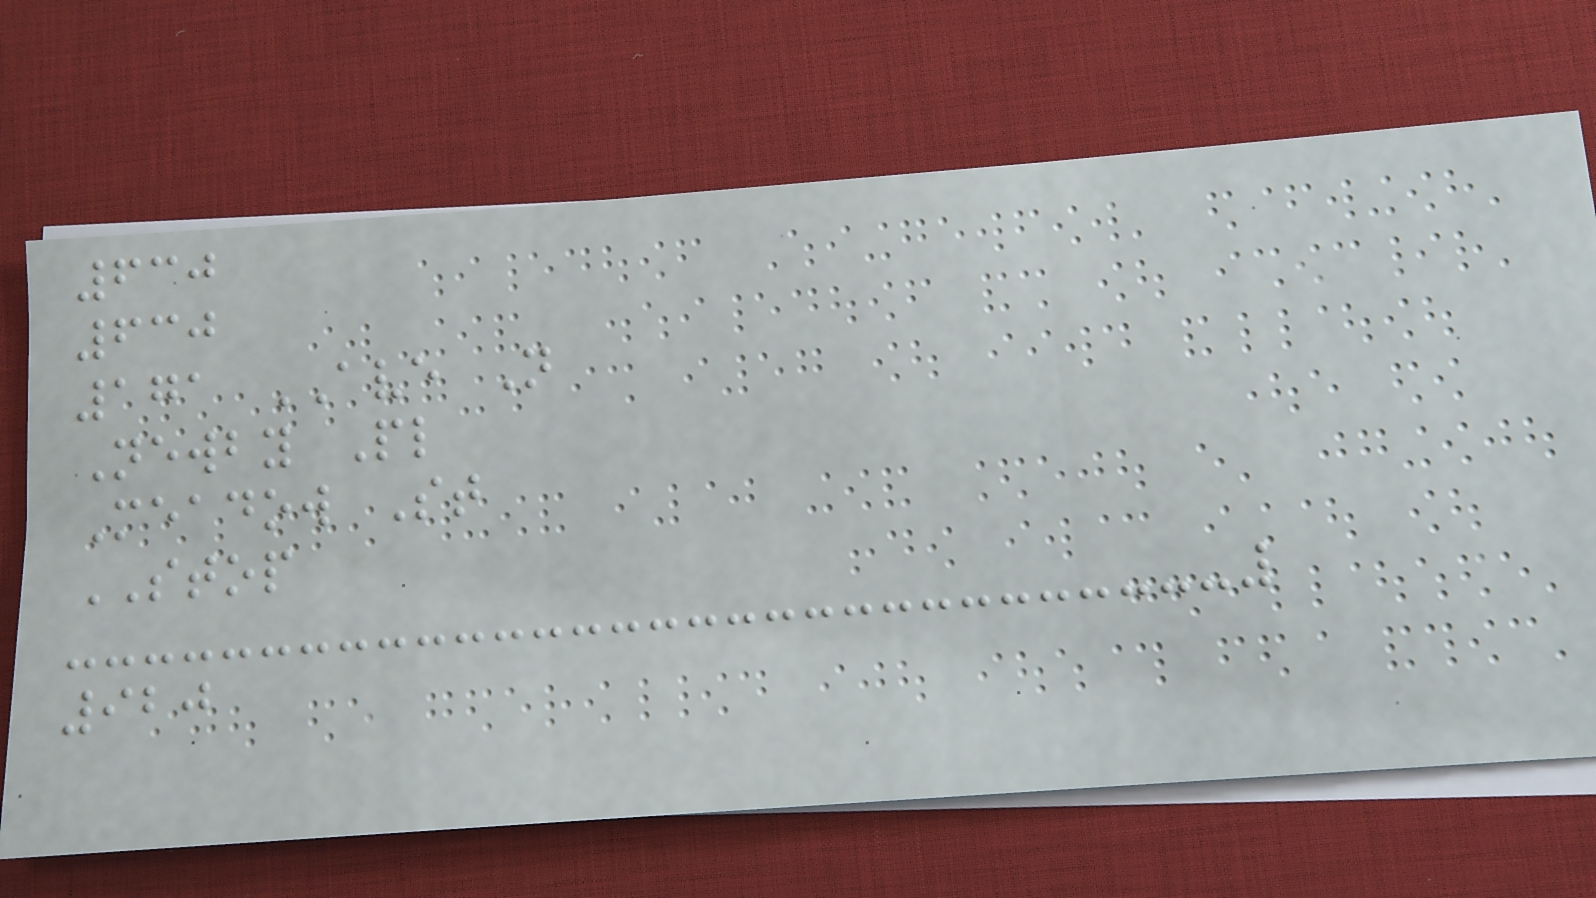630
630
171 AVE N
Newby Pl
Meadow St
STOP
920
